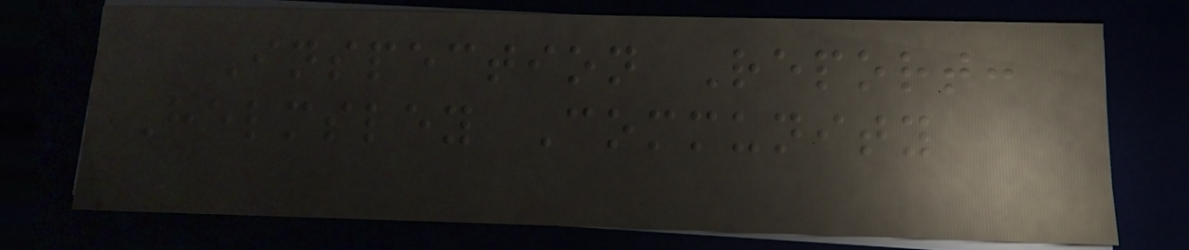Inspection Report:
Helmsley Community
